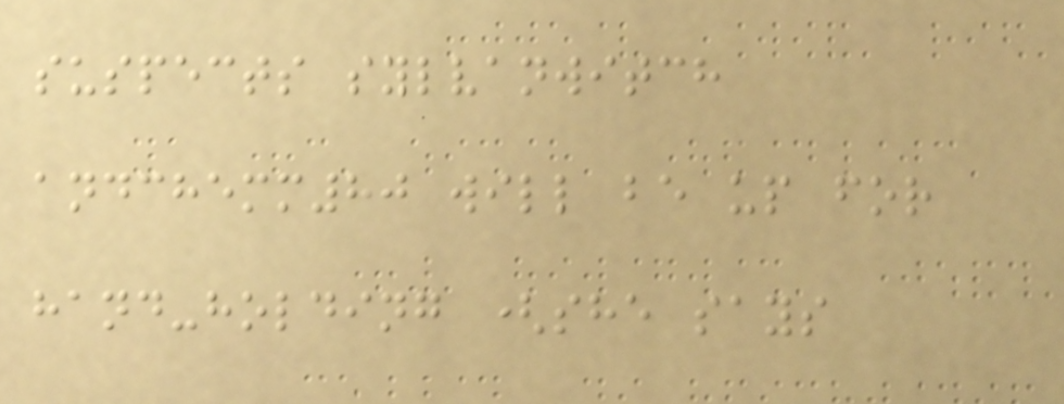suspects sylvanwitch
andchemm80 will be up for
hand-holding (she says
